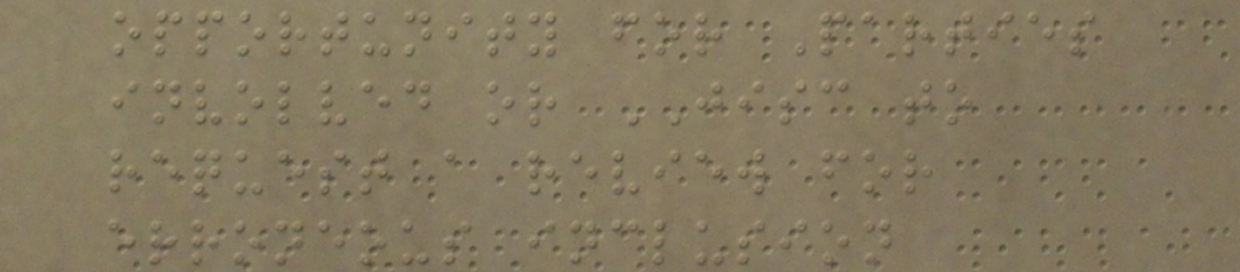opportunity for Parties
involved or JISC to
request a review for
erroneous inclusion
